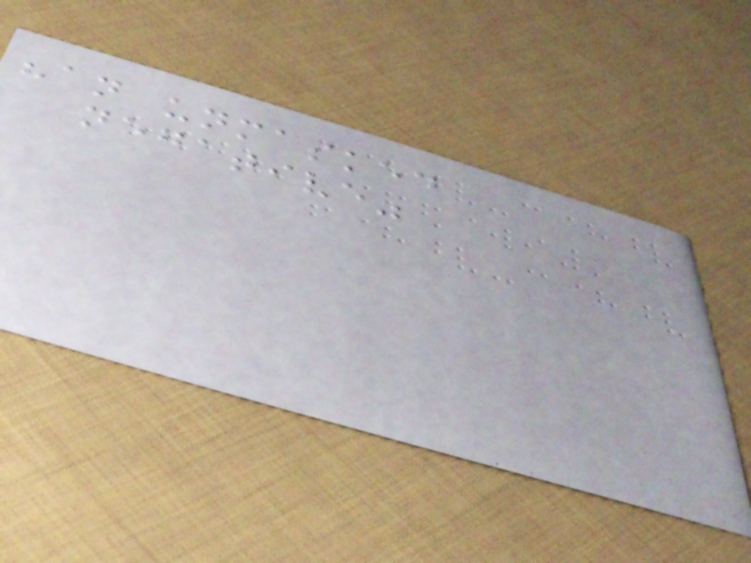"an unmasked
negative"
